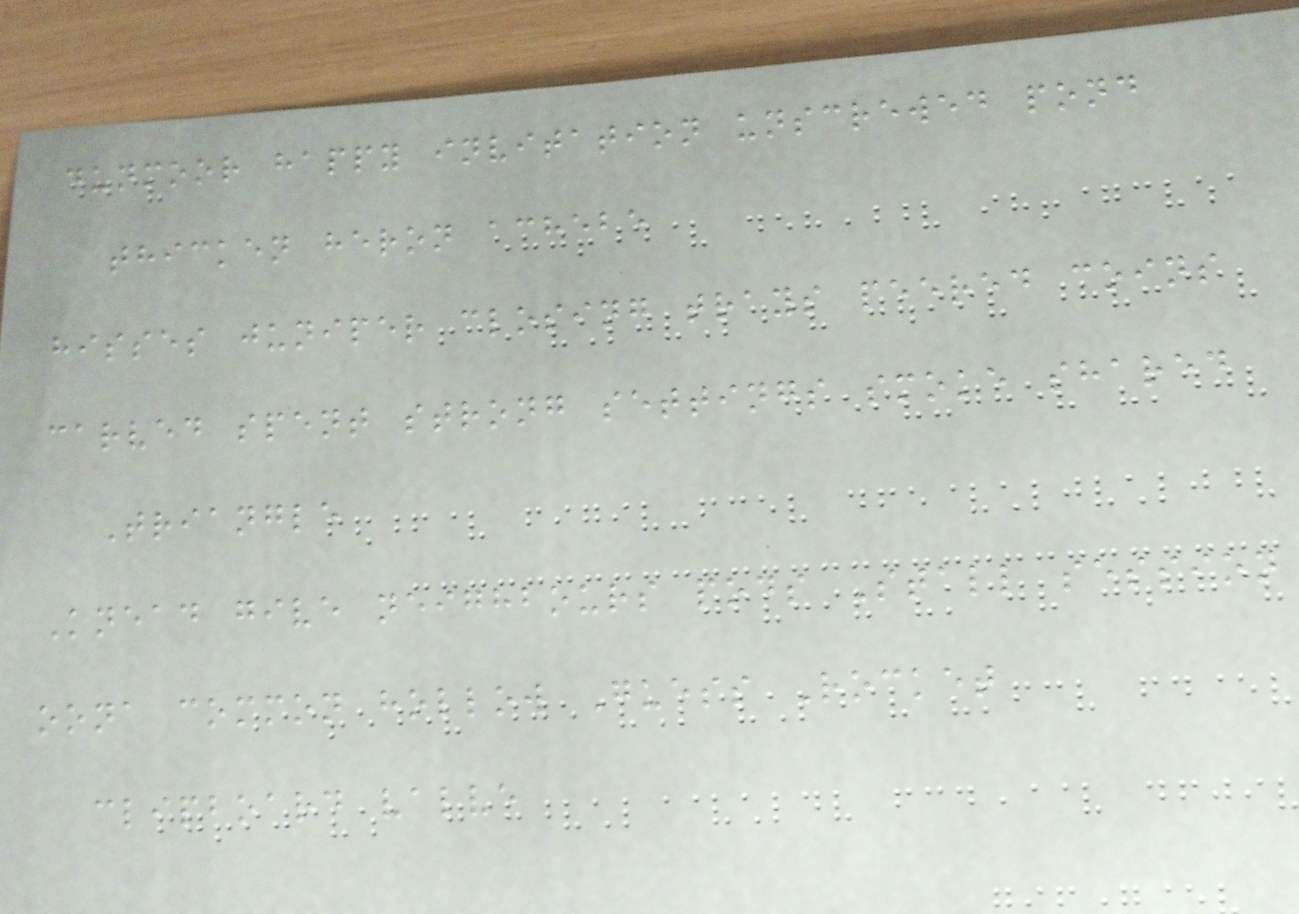dunmoor happy invitation unscrewed pond
thicken heron achebe
hisses juniper closing trays peered coins
carved spent strong settings smoke shared
Triangle
Knead give neighbours pods Stall session
oona common hollow Guess Rocket
clipboard valve
